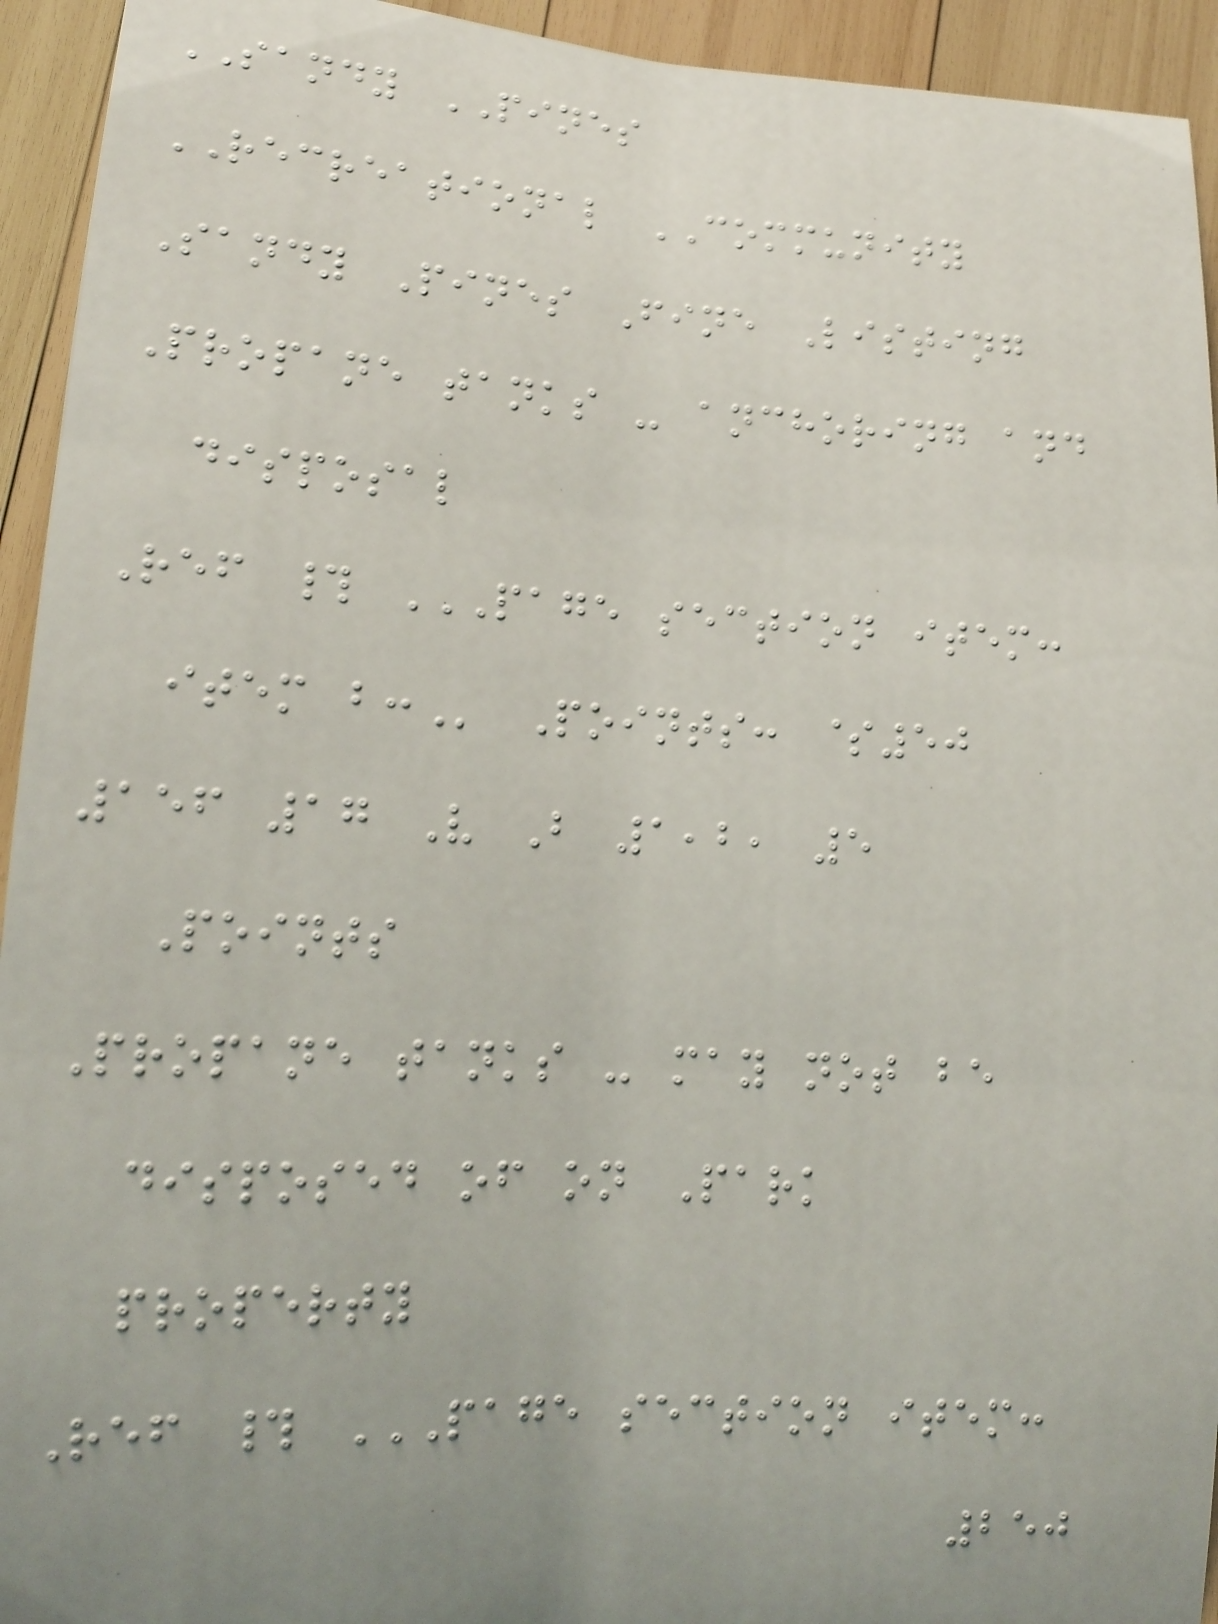SANDY PINES
RECREATIONAL COMMUNITY
Sandy Pines Fine Listing
Propane tanks - anchoring and
disposal
Ref # PAGE SECTION ITEM:
ITEM B: Points: $50
156 17 V B 1,2, 5
Points
Propane tanks - may not be
disposed of on Park
property
Ref # PAGE SECTION ITEM:
250
